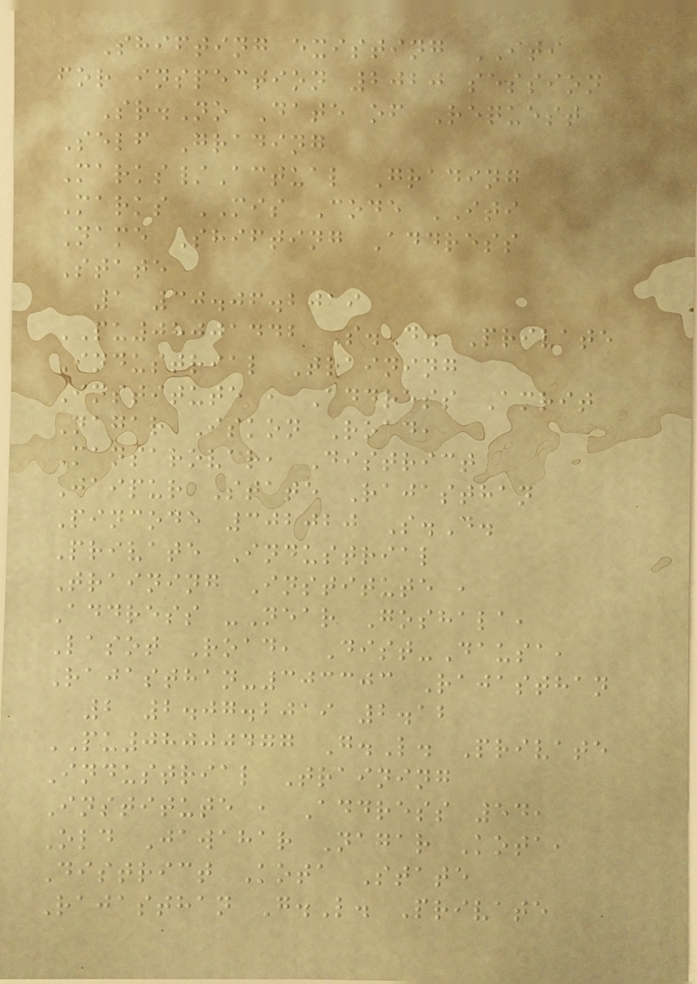Shifting existing ITI
for inspection 2020 session
Sr.No Date of Request
Self Grading
Marks/Actual Grading
Marks MIS Code ITI
Name Shifting Address
State
1 30.06.2019
PU08001442 S.D. Private
Industrial Training
Institute , Address Amrit
Nagar Iskon Road,
Mansarovar, District
Jaipur State Rajasthan
Pincode 302020 S.D.
Private Industrial
Training Institute ,
Address -Near Goshala,
Lasot Road, Dist-Dausa,
Rajasthan-303303 Rajasthan
2 2.07.2019 2.12
PU08000477 G.L. Private
Industrial Training
Institute , Address 54,
Old Jawahar Nagar Kota,
District Kota State
Rajasthan G.L. Private
